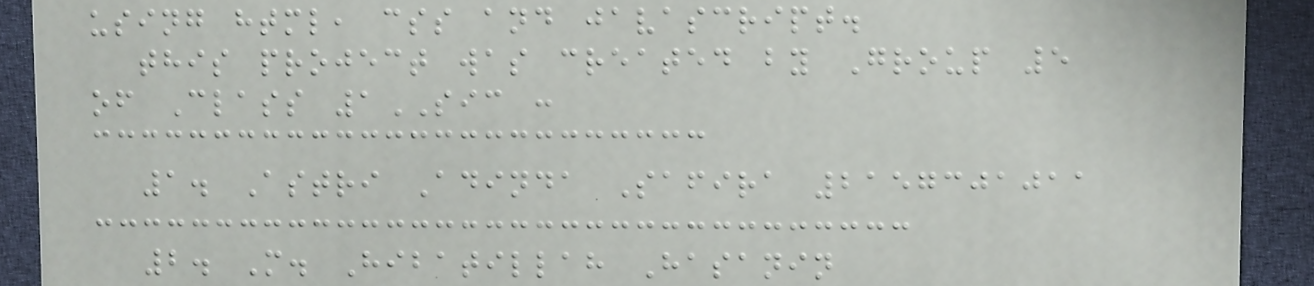using html, css and javascript.
this project was created by Group 5
of Class 1SIC :
1. Astri Adinda Safira 2157301011
2. M. Hibatillah Hasanin
